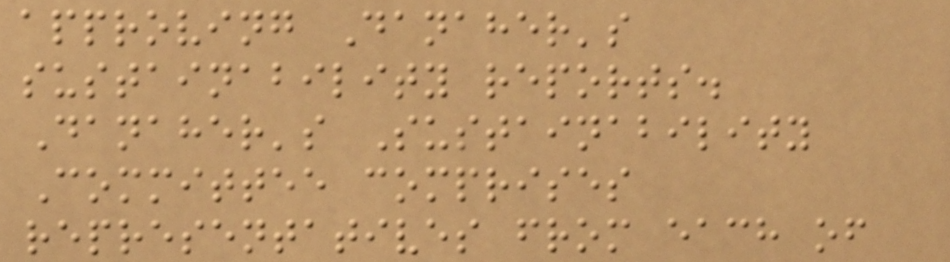approving Danaher's
sustainability reports.
Danaher's Sustainability
Committee comprises
representatives from each of
